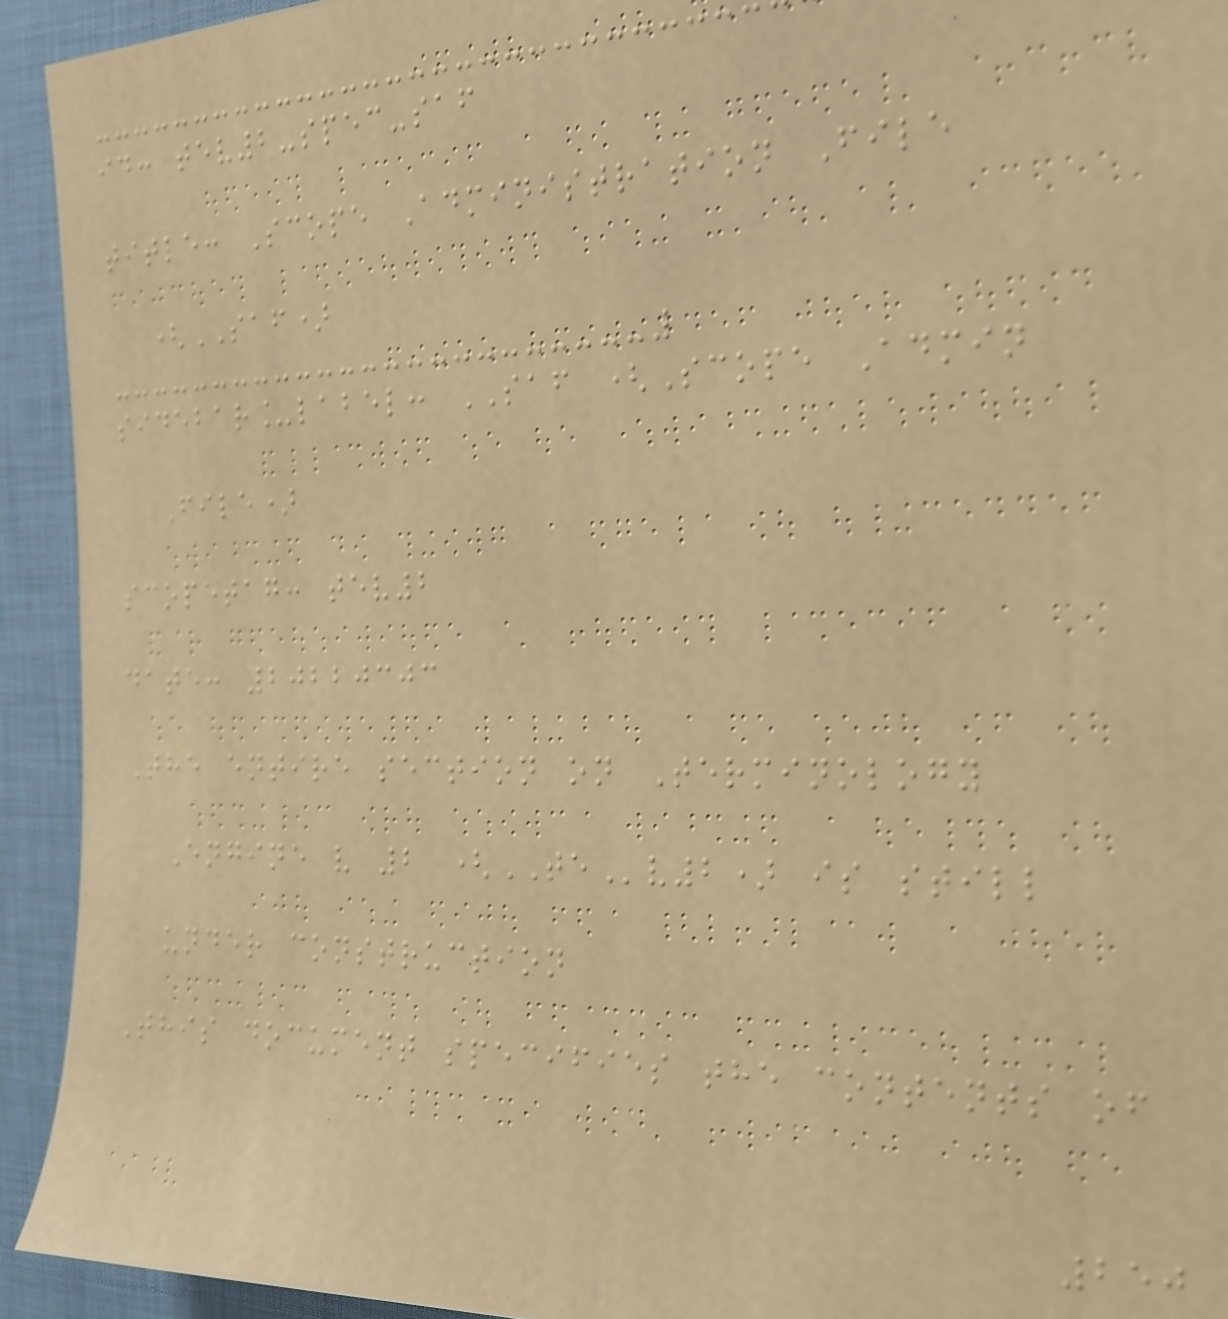id: tev2-spec-saf
title: Scope Administration File
(SAF)
sidebar_label: SAF (Scope Admin
File)
scopetag: tev2
date: 20220303
The entire section on Terminology
Engine v 2 (TEv2) is still
under construction
This document specifies the contents of
250
